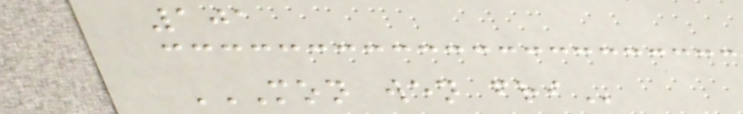101
MON WEN FRI
